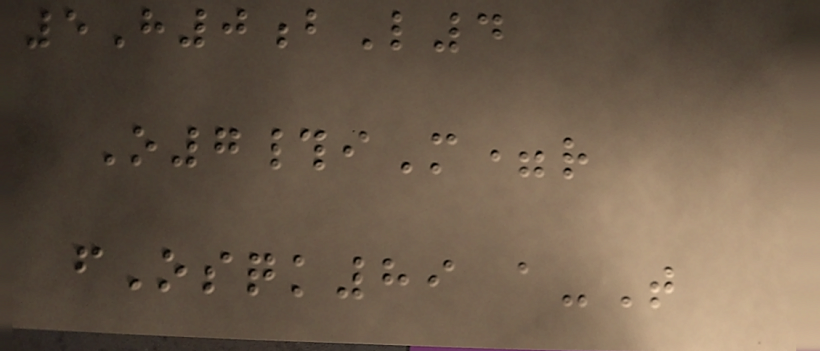5H0bL4
O7#iM=r
fOsqk89 a-T
